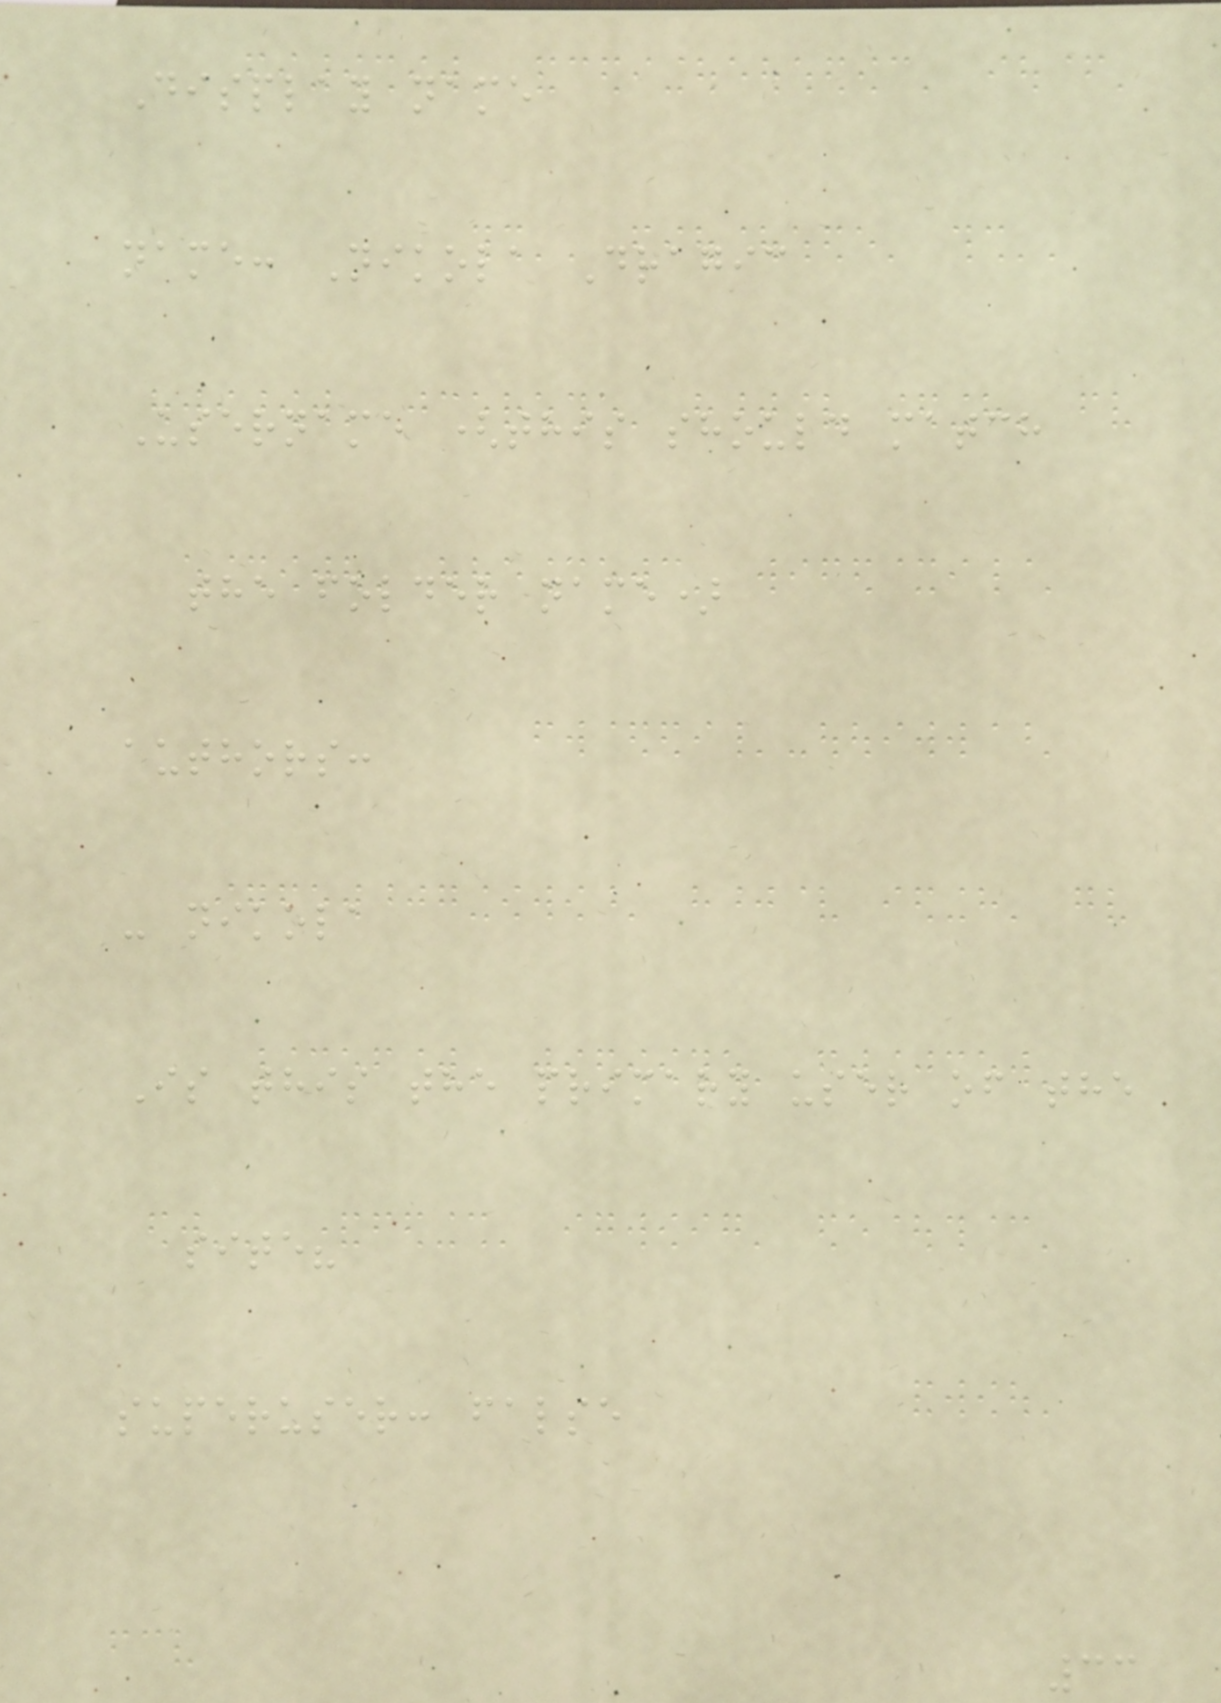Display name
name: Nikola Dragic
Username (this should match
the folder name)
authors:
- nikola
Is this the primary user of the
site?
superuser: false
33
